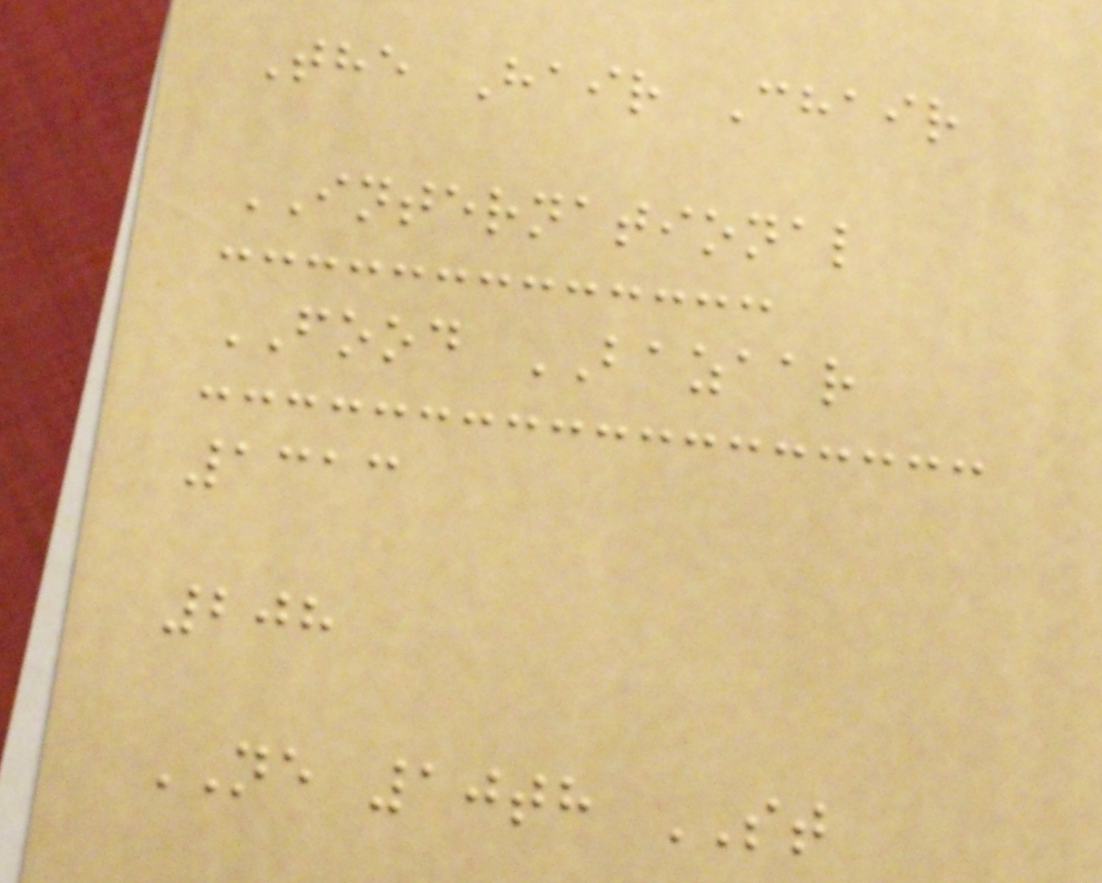The Hair Chair
INTERNATIONAL
FOOD BAZAAR
1313
208
NE 10th ST
